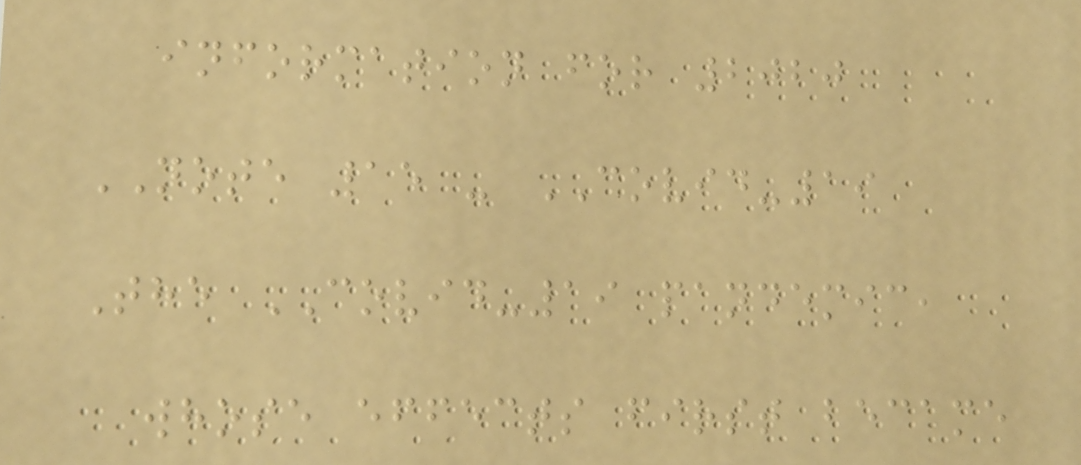information for 2020
NOTE 15 - COVID-19
The COVID-19 pandemic,
whose effects first became
